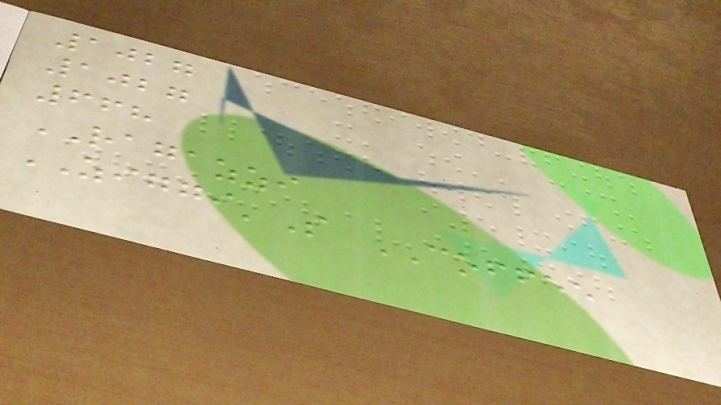1027
1027
668
RAGAZZI
ZIGGI'S COFFEE
